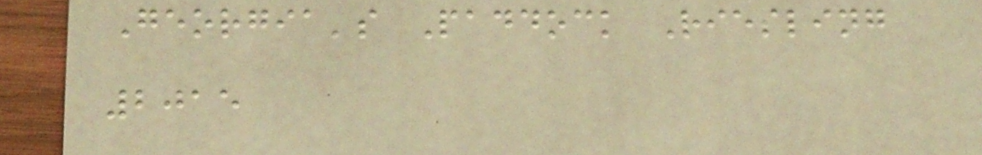Georgia's Paddock Riesling
2015
